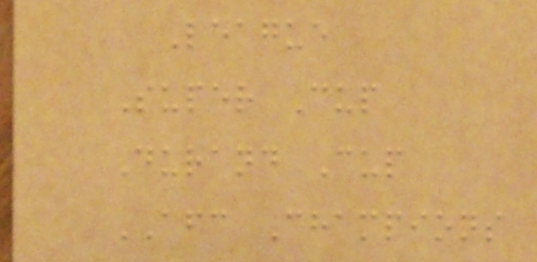League
Super Cup
Durand Cup
AFC Champions
